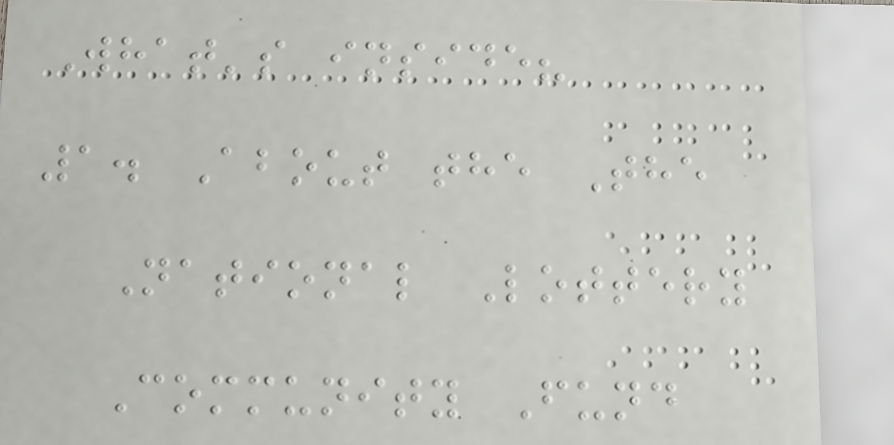What's inside?
1. About the The
National Lottery
Community Fund
